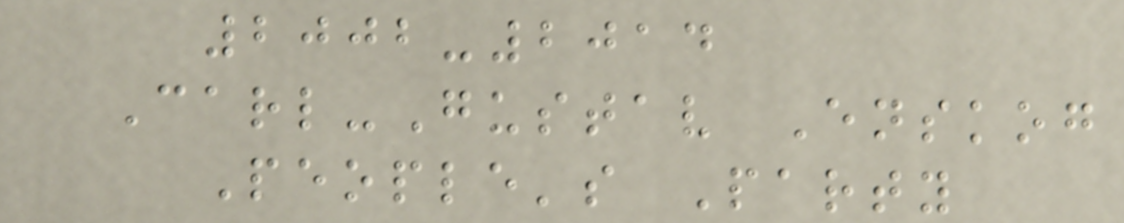2002-2014
Carl-Gustav Enskog
People's Party
